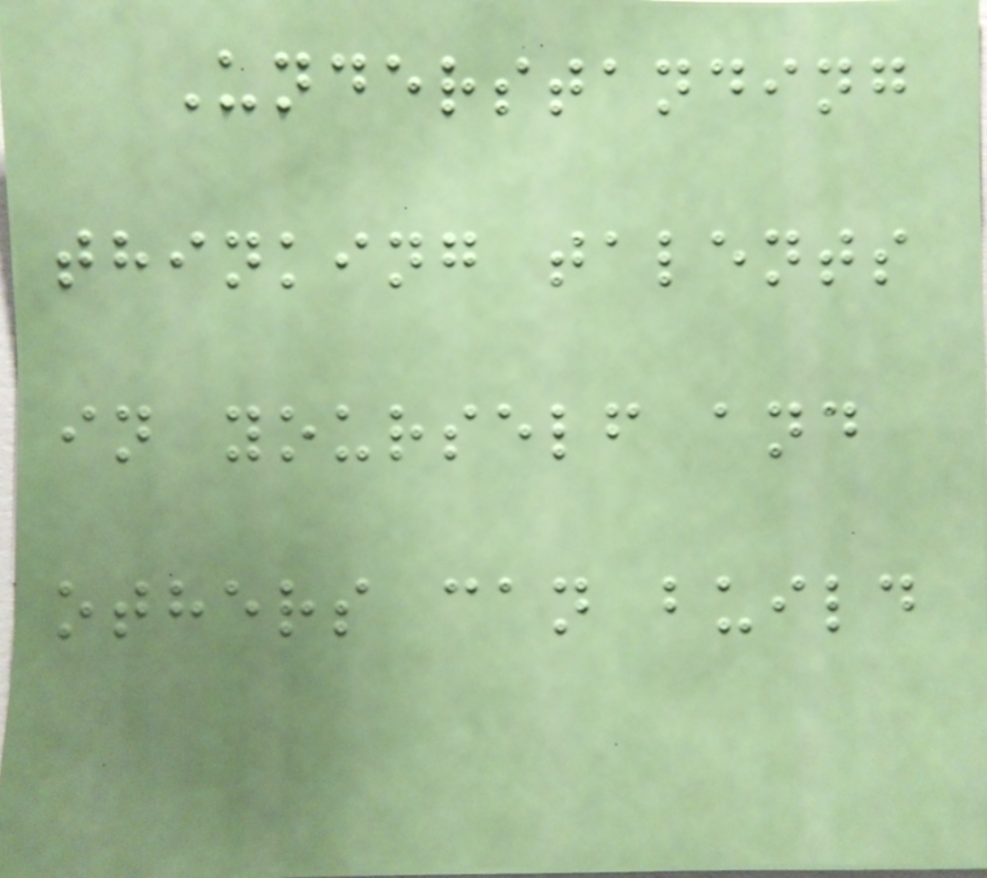Understanding
thinking talents
in yourself and
others can build
